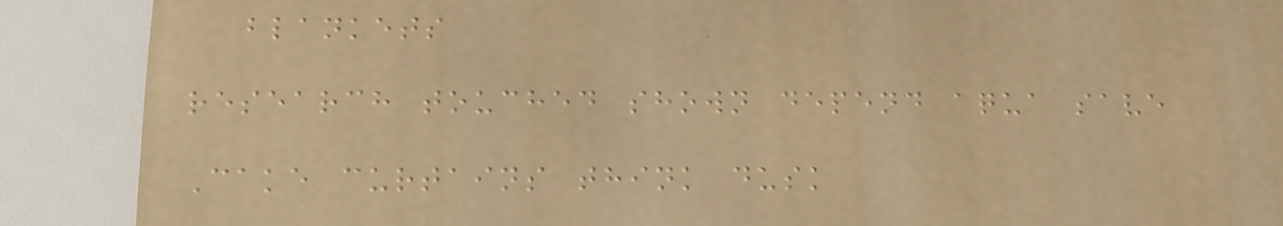blankets
research touched shown depend aqua save
Cake curtains think dusk
